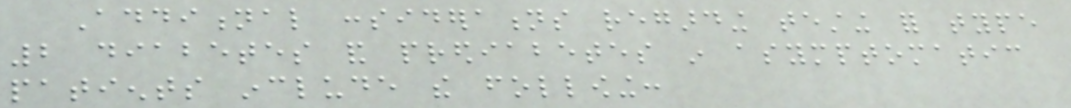Additional considerations regarding testing for type
2 diabetes and prediabetes in asymptomatic
patients include the following:
